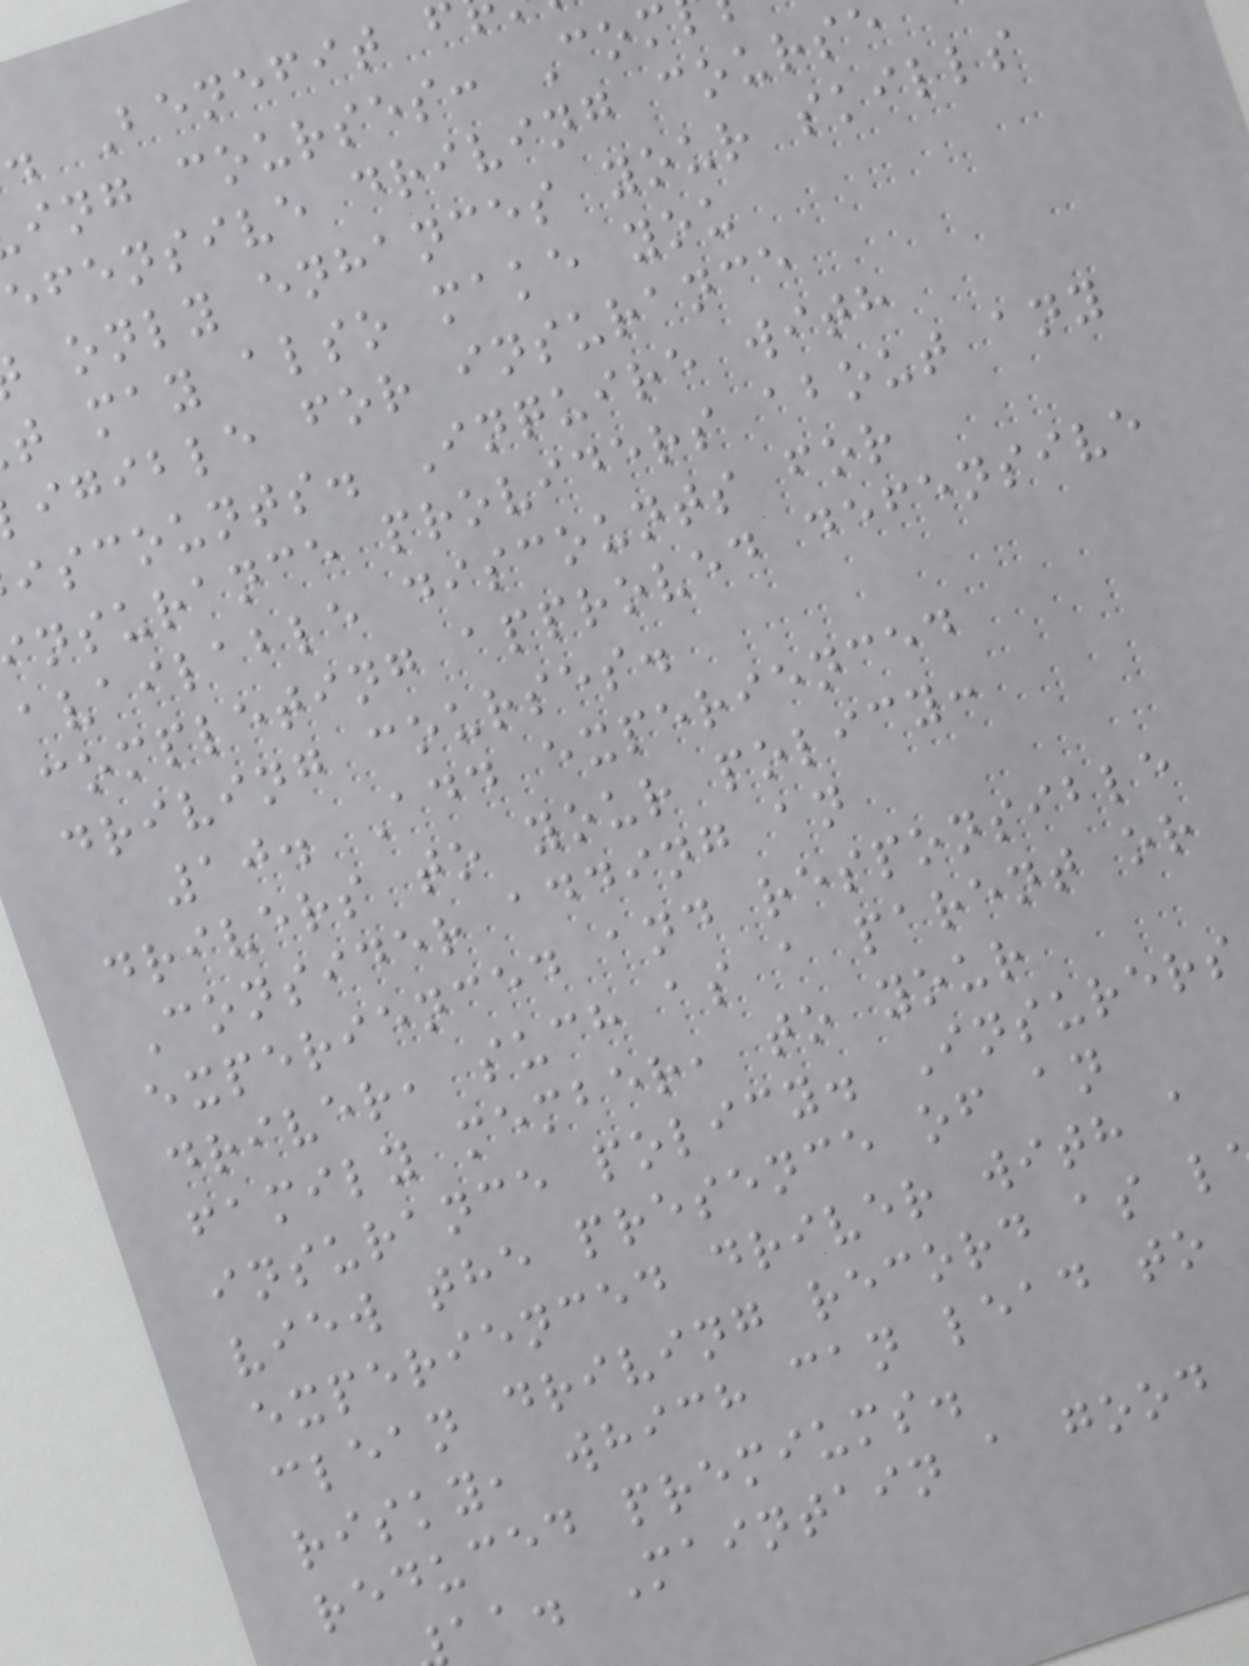Benefit
ing courses: Com
efensive driving course
only enhances your skills
t may also make you
igible for insurance
iscounts. Inquire with
nsurance providers about any
available discounts for
completing approved defensive
driving courses.
10. Add experienced
drivers to your policy:
Consider adding an
experienced and responsible
driver, such as a parent or
family member, to your
insurance policy. Insurers
view the presence of an
experienced driver with a
clean driving record as l
risky, which can lead to
reduced premiums.
aa. Maintain a good
